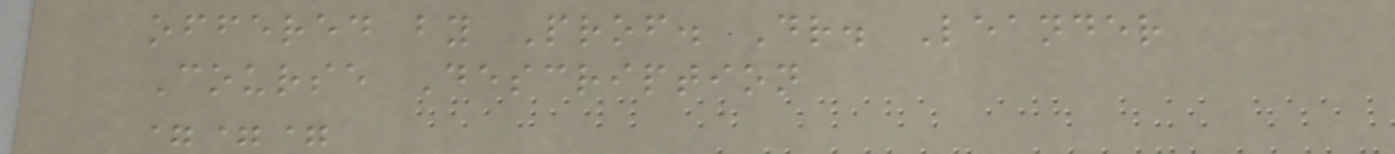offered by Prof. Dr. Leander
Course Description
===
